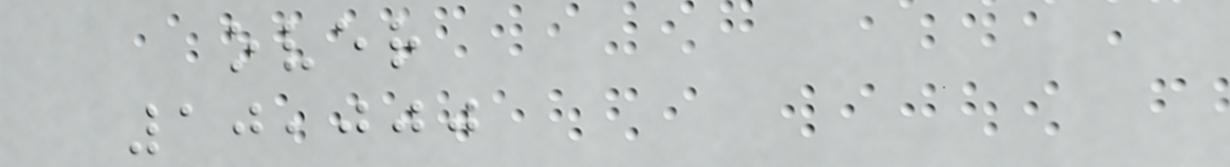over
10,000
